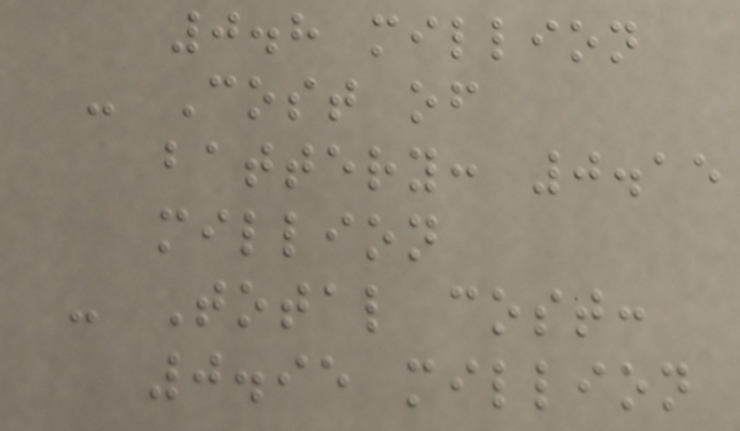0.8 million
- Cost of
battery: 0.15
million
- Total cost:
0.95 million
